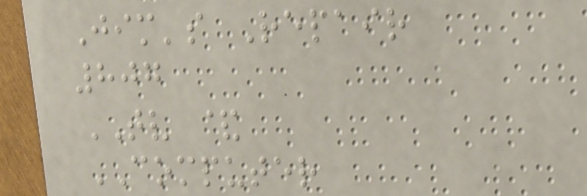Jim's Repair
807
TV &
COMPUTER
